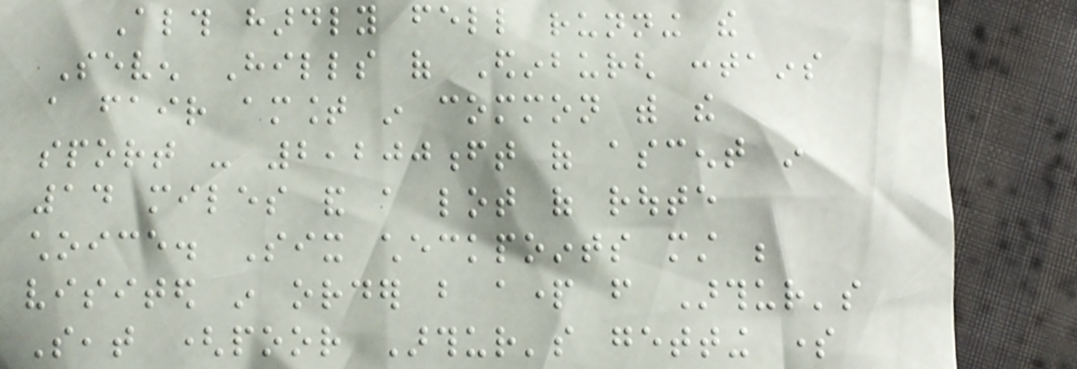Although hardly fell running the
Seven Hills of Edinburgh contains
a fair amount in common with the
sport - 2,200ft of ascent in
14 miles and a lot of route
choice. Six checkpoints must be
visited in order but apart from Arthur's
Seat (poor Arthur's getting some
